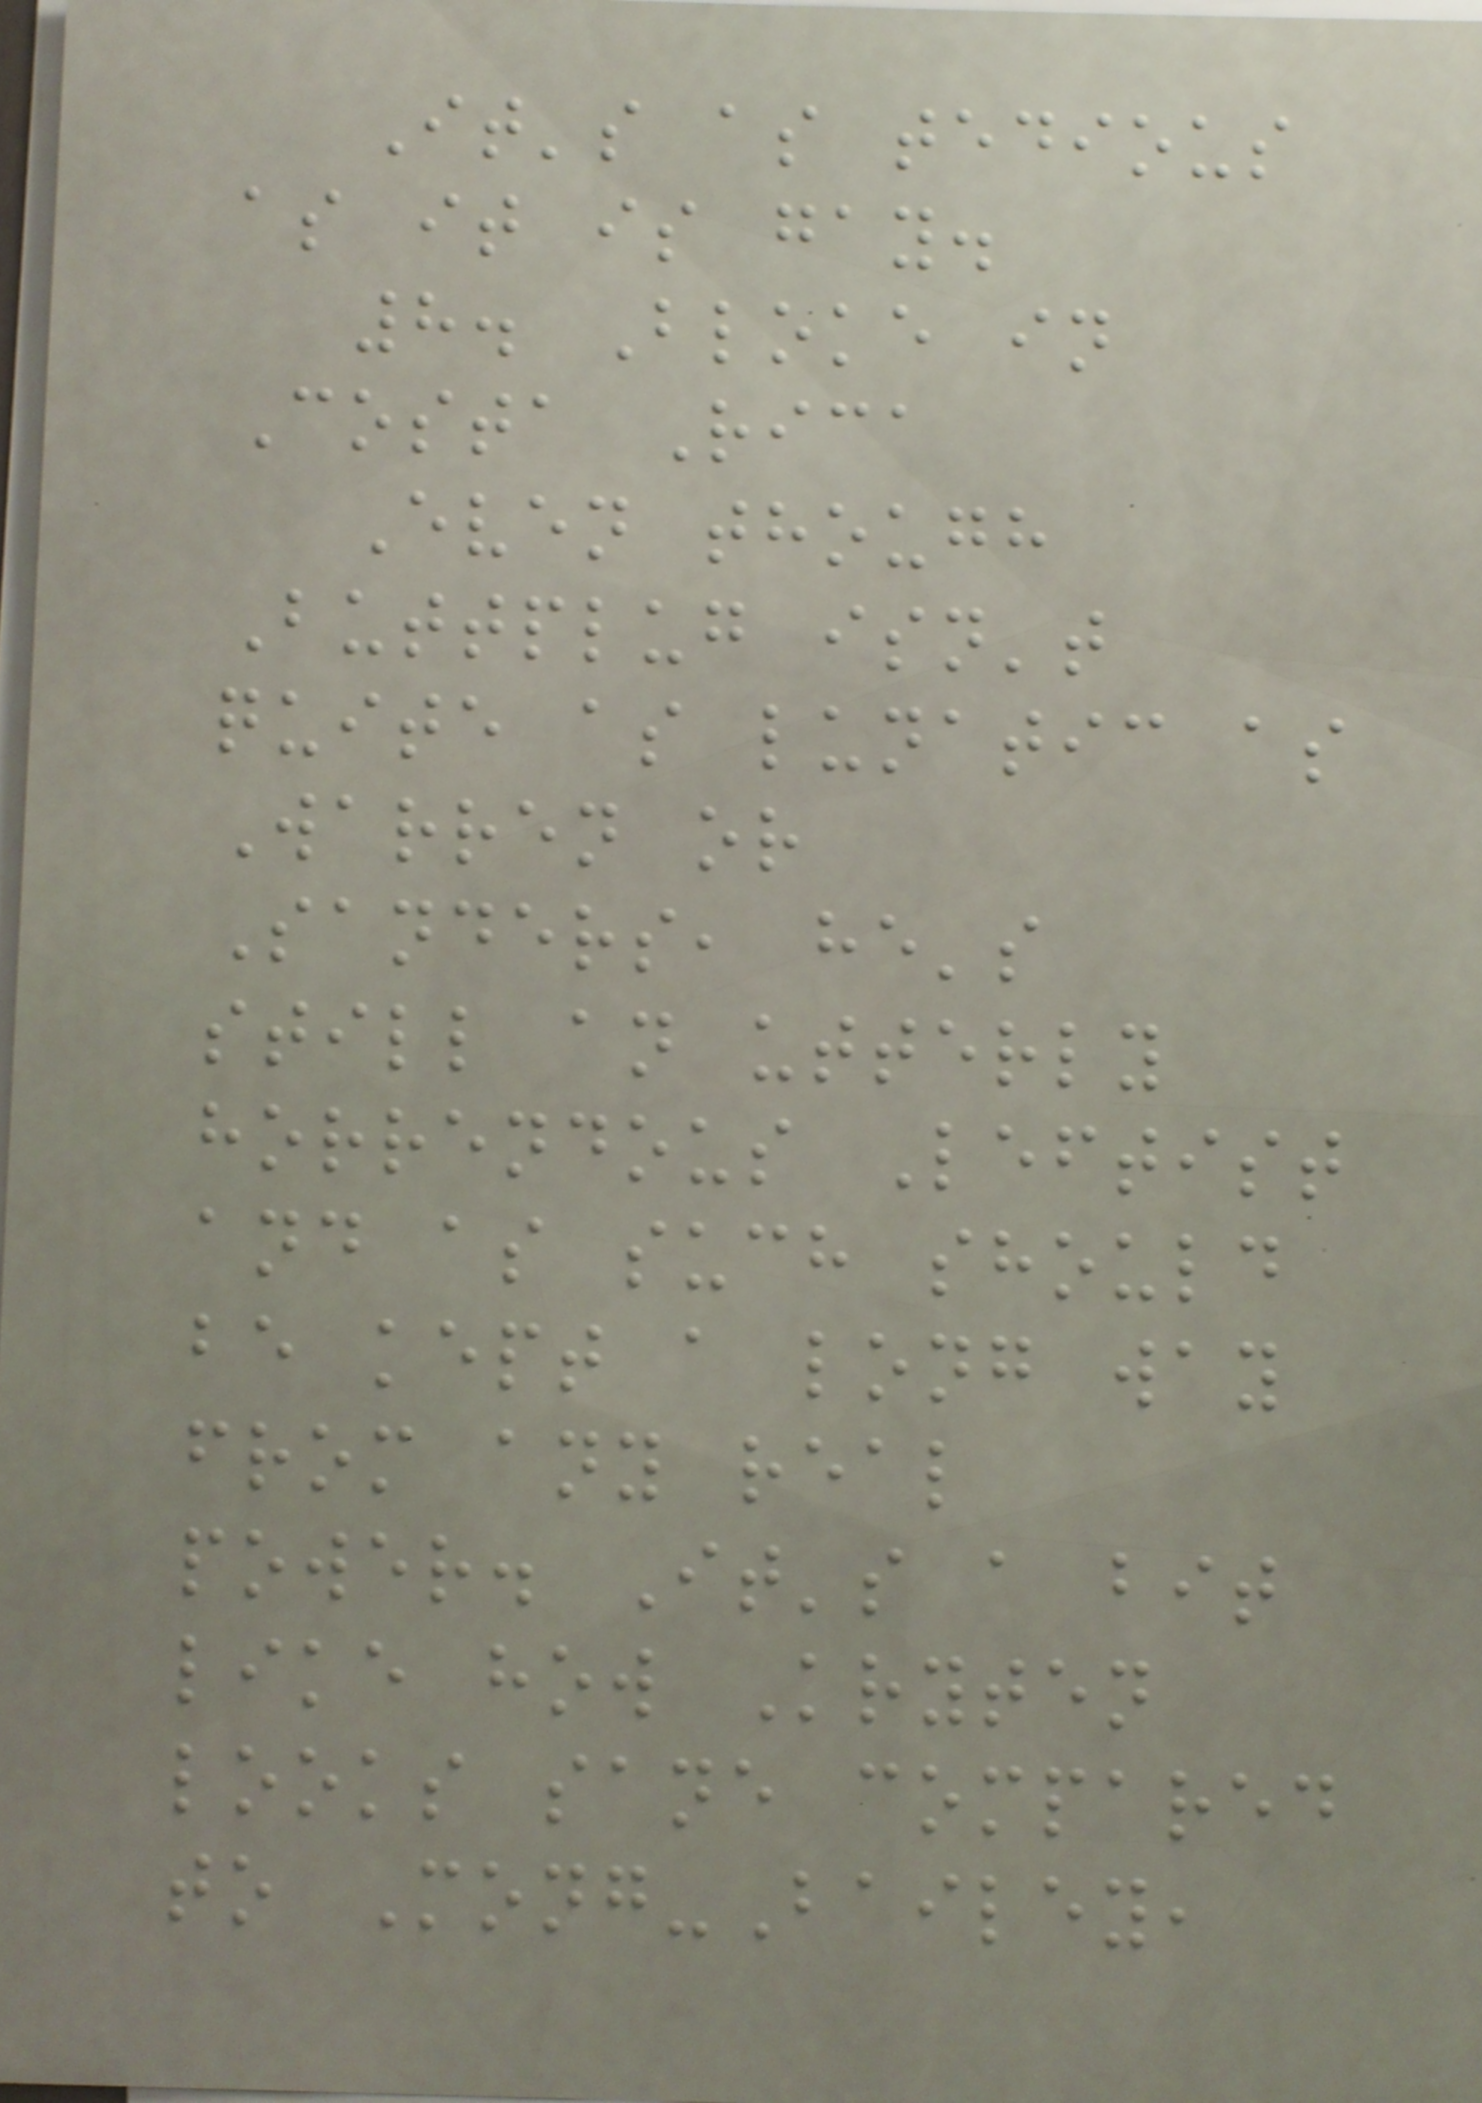It's as tedious
as it is gay.
8. Bloke in
Costa Rica
Even though
Buttplug isn't
quite as lunatic as
Warren or
Sanders, he's
still an utterly
horrendous Leftist
and as such should
be kept a long way
from any real
power. It's a bit
like how Kryten
looks sane compared
to Mong-Bailey,
